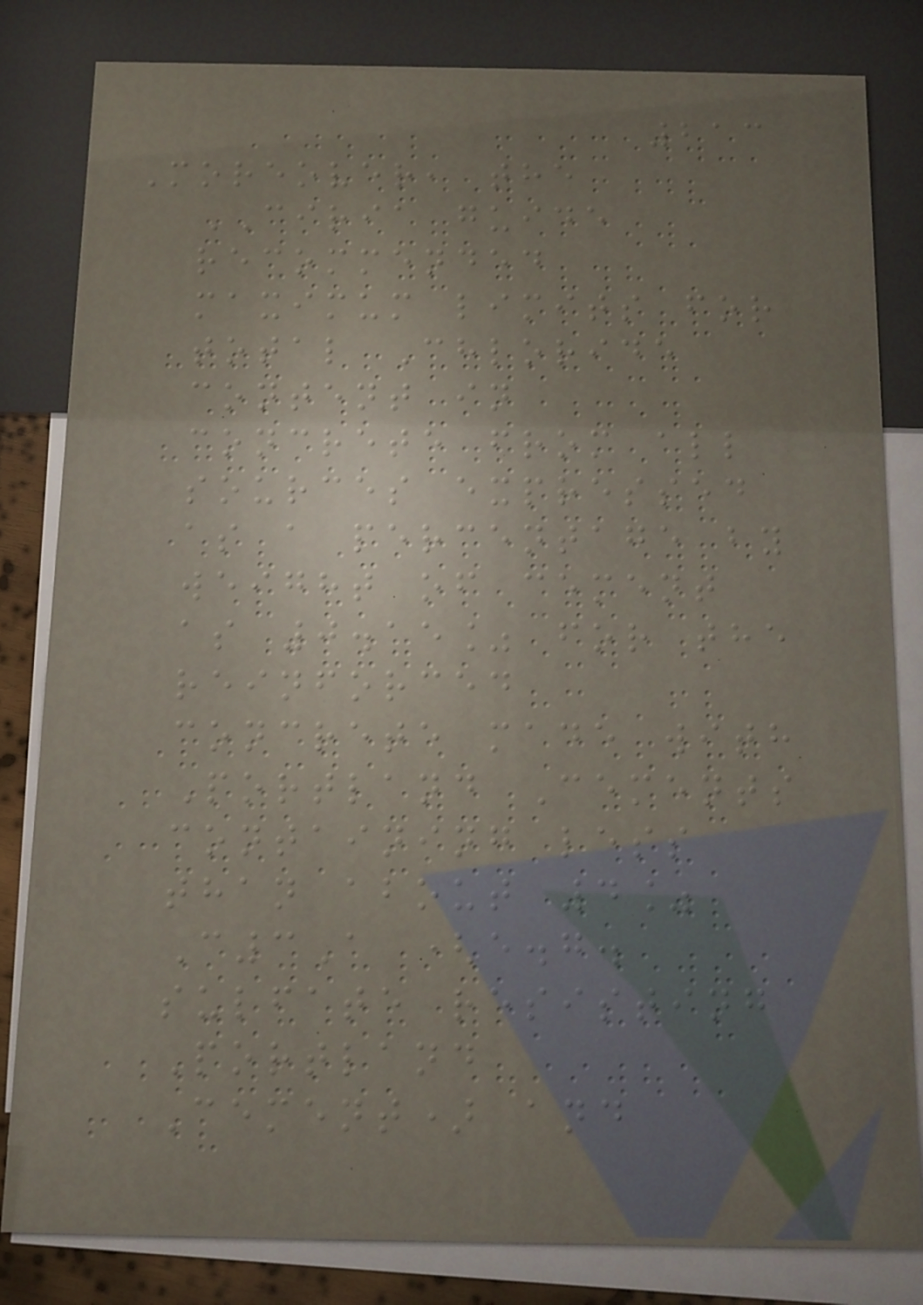213
Moreover, the
CIRIA guide
recommended
maximum limits for
total Chloride
content in
concrete from all
sources expressed
as a percentage by
weight of cement
as 0.15% for the
reinforced
concrete made with
Portland Cements
containing less
than about 4%
C3A (e.g.
sulfate resisting
Portland
Cement) and
